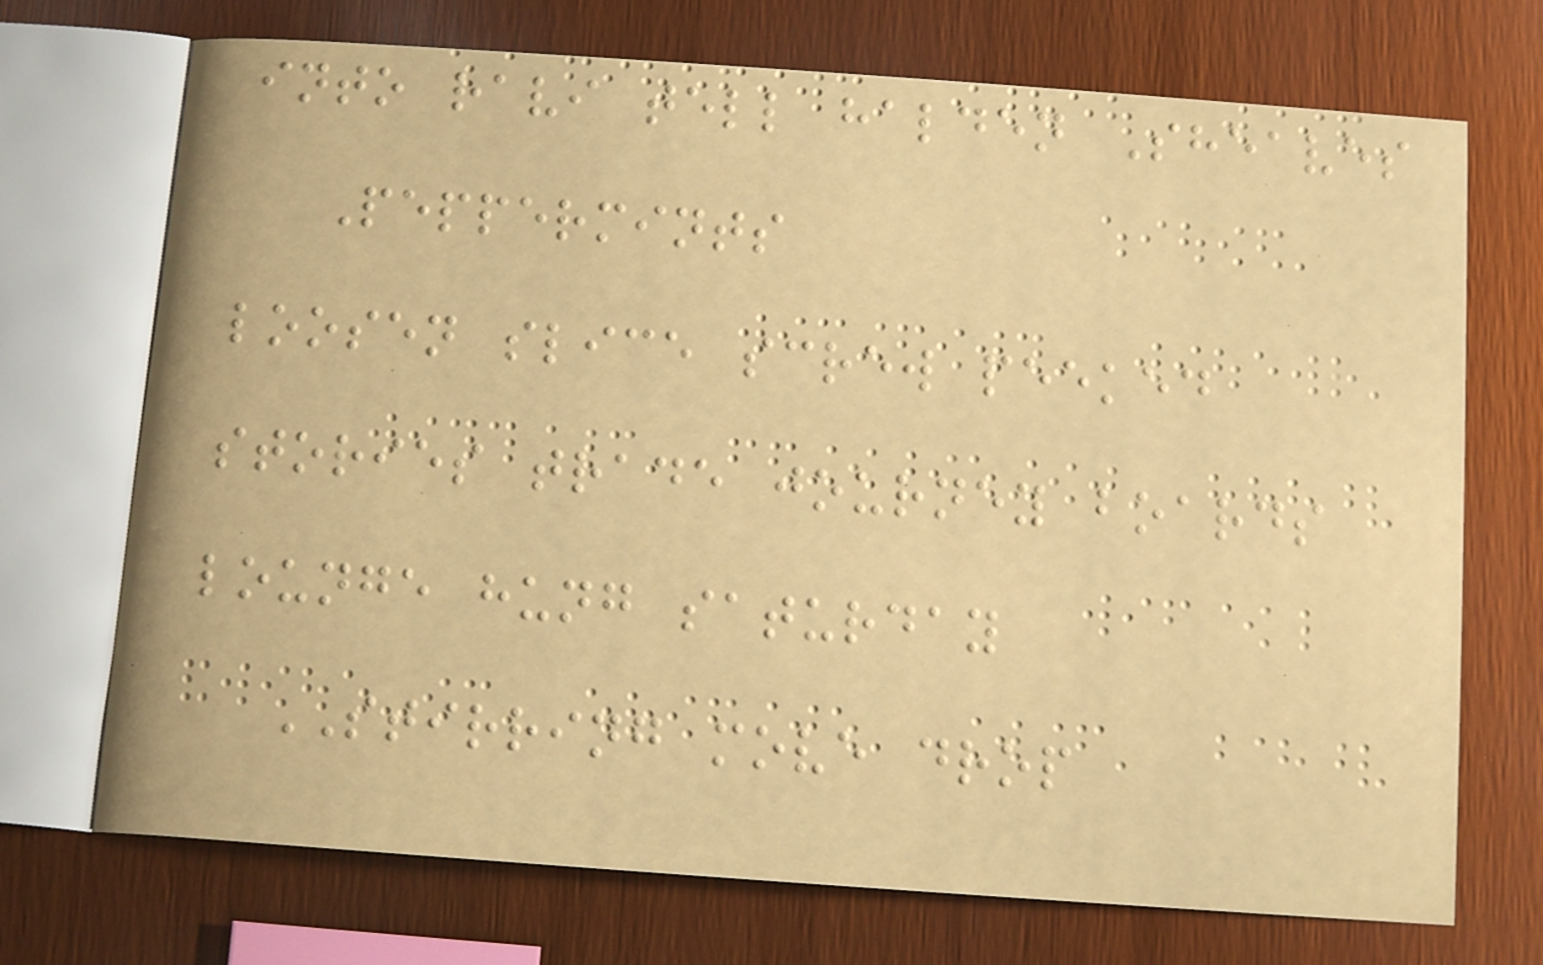into ravi tell halden Sheaves
Peppermints
loosen slice screw peeked
stories trade journey boards
lounge hung saturday
STIRRING move drop
